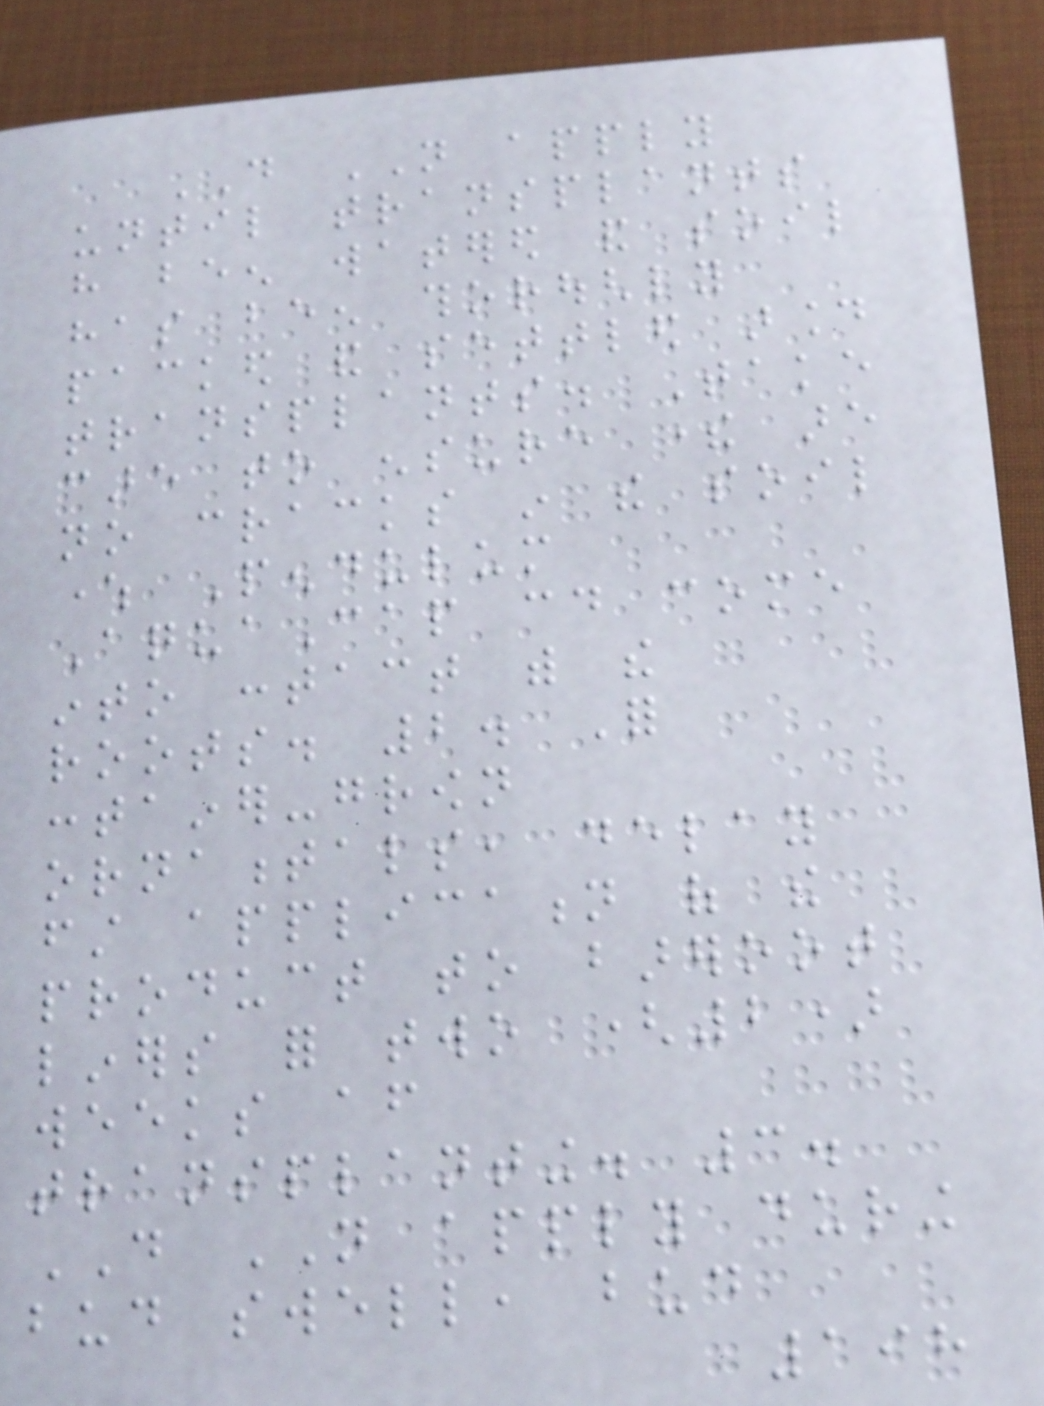DO NOT apply
until transplants
have been watered and soil
has been thoroughly
packed and settled around
transplants. Take
care to ensure there are
no cracks in the soil
where Pendulum
AquaCap could come
into contact with the
roots. 2. For
container-grown
ornamentals, delay
first application of the
product to bareroot
liners for two (2)
weeks after
transplanting. 3.
DO NOT apply during
bud swell, bud
198
